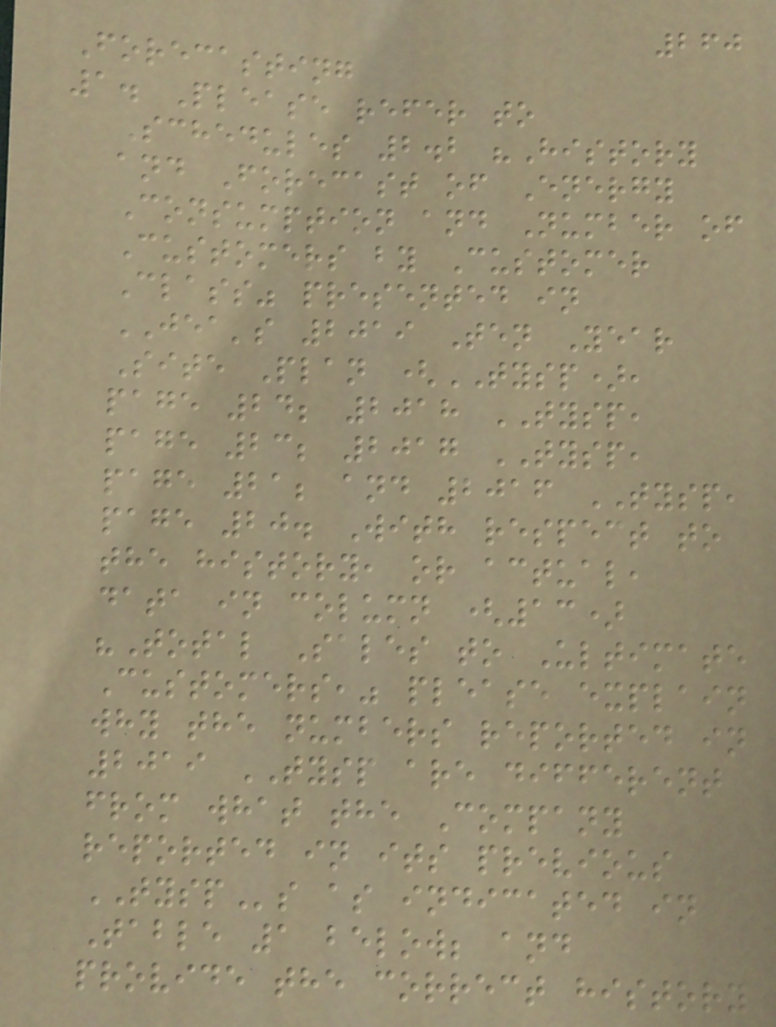260
Forecasting
1. Please refer to
Schedules 2.2 "History
and Forecast of Energy
Consumption and Number of
Customers by Customer
Class" presented in
JEA's 2019 Ten Year
Site Plan (TYSP),
page 24; 2018 TYSP,
page 23; 2017 TYSP,
page 21; and 2016 TYSP,
page 20. With respect to
the history, or actual,
data in column (13)
"Total Sales to Ultimate
Customers," please explain
why the numbers reported in
2019 TYSP are different
from what the Company
reported in its previous
TYSPs as indicated in
Table 1 below; and
provide the correct history
